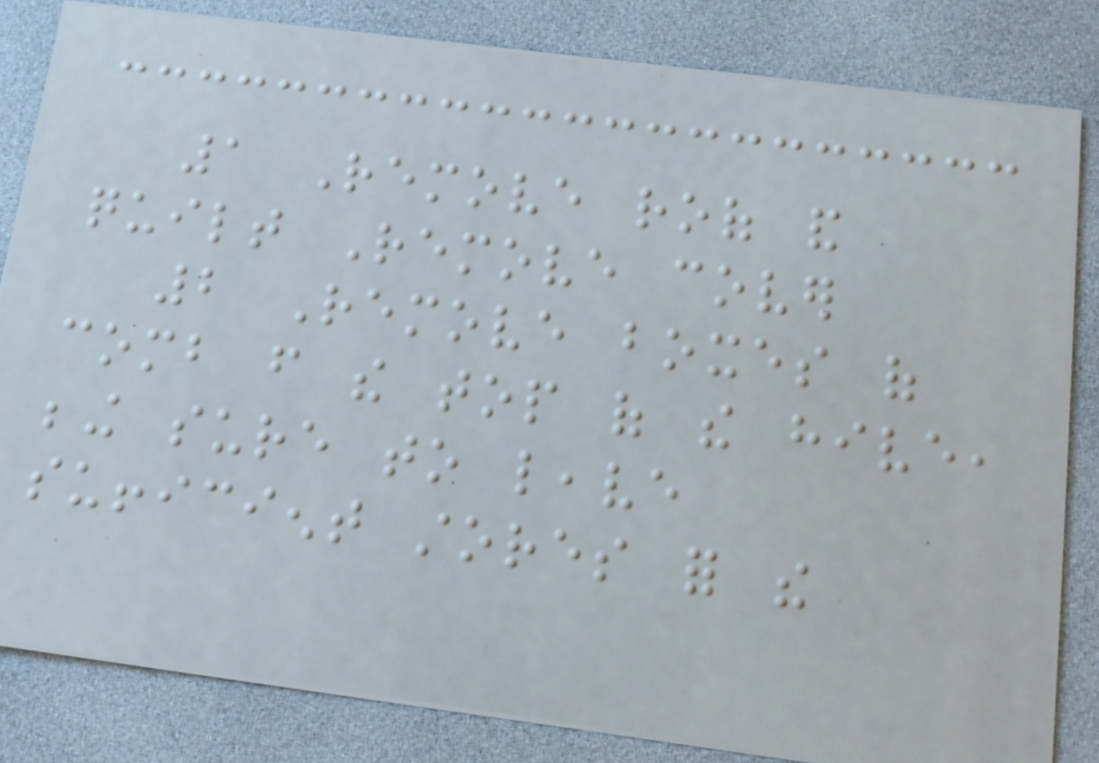1 Remove roof and
quilt Remove cover
2 Remove boxes of
comb from the top of the hive,
being sure to leave
sufficient stores for the
